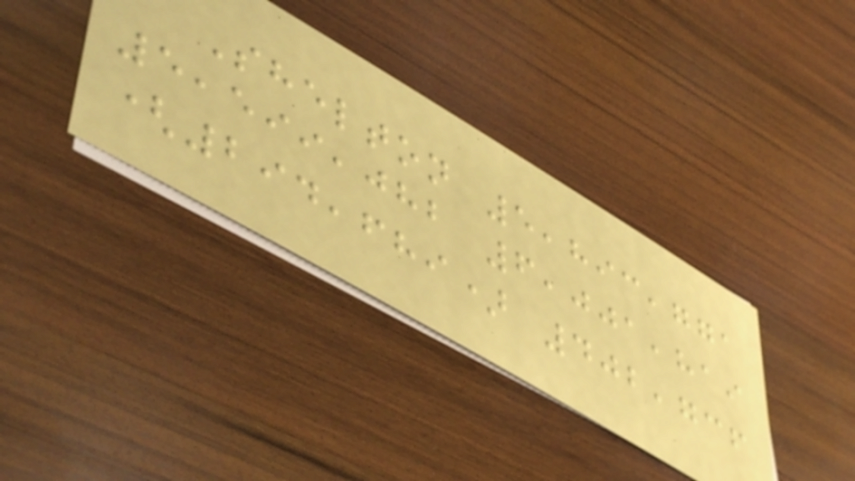Shelton 5,893,771
5,599,082 6,001,819
(294,689) 402,736
